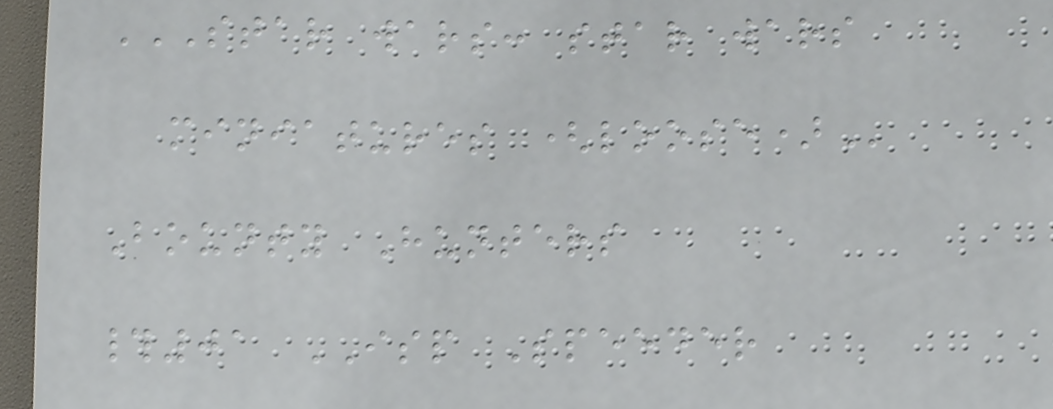STAR WARS: STAR WARS
MINIATURES (LOOSE)
Bounty Hunters
#01 ISP Speeder
